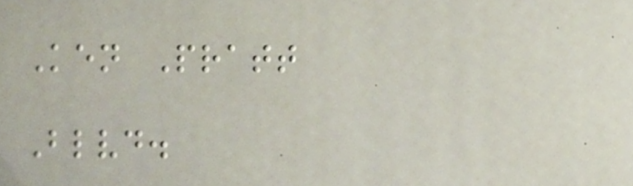Ken Pratt
Blvd.
